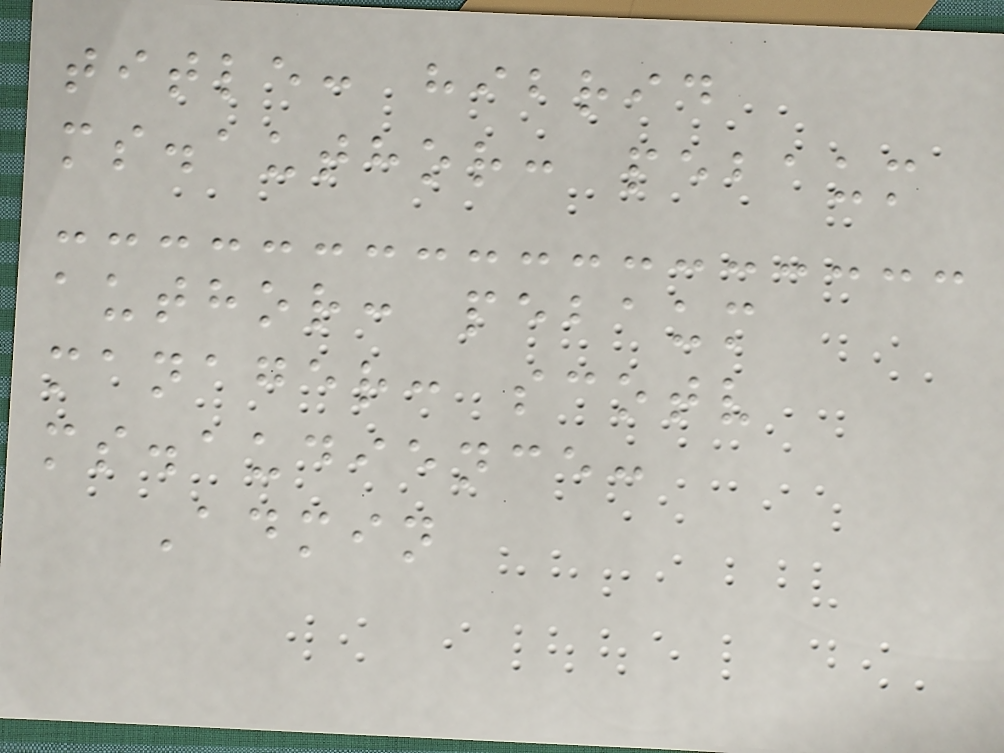title: hibrid
ms.author: pebaum
author: pebaum
manager: scotv
ms.audience:
Admin
